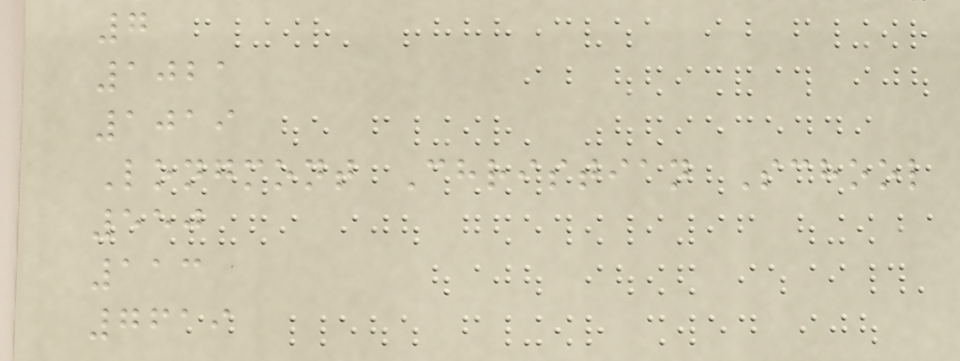7
1021
1019
Longmont Christian School
550
113
7619
